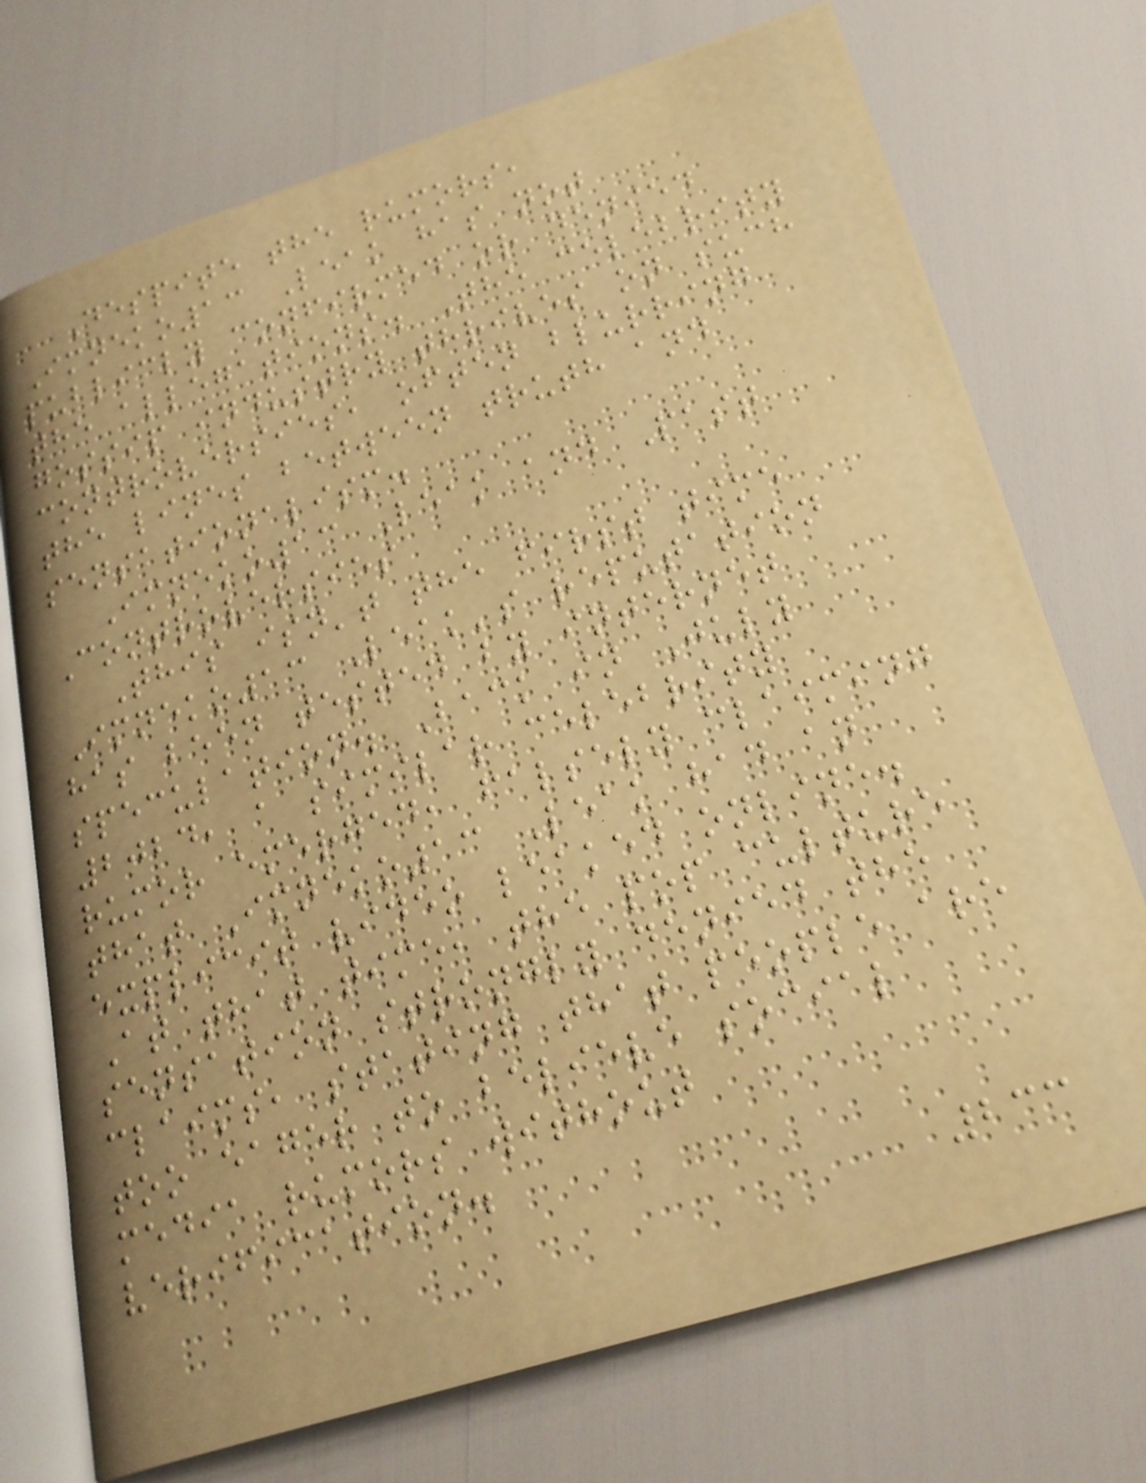Despite the rumors,
Imneko13 Leak has not
publicly confirmed or denied
the allegations. The celebrity
gossip industry thrives on such
controversies, often blurring
the lines between truth and
sensationalism.
Imneko13 Leak and Past
Controversies
This isn't the first time
Imneko13 Leak's reputation
has been tested by internet
speculation. Back in July
2024, a similar celebrity
rumor emerged, falsely claiming
that Imneko13 Leak had an
explicit video leaked online.
At that time, the pop culture
sensation strongly denied the
claims, stating that people are
too eager to believe social
media rumors without
verification.
233
